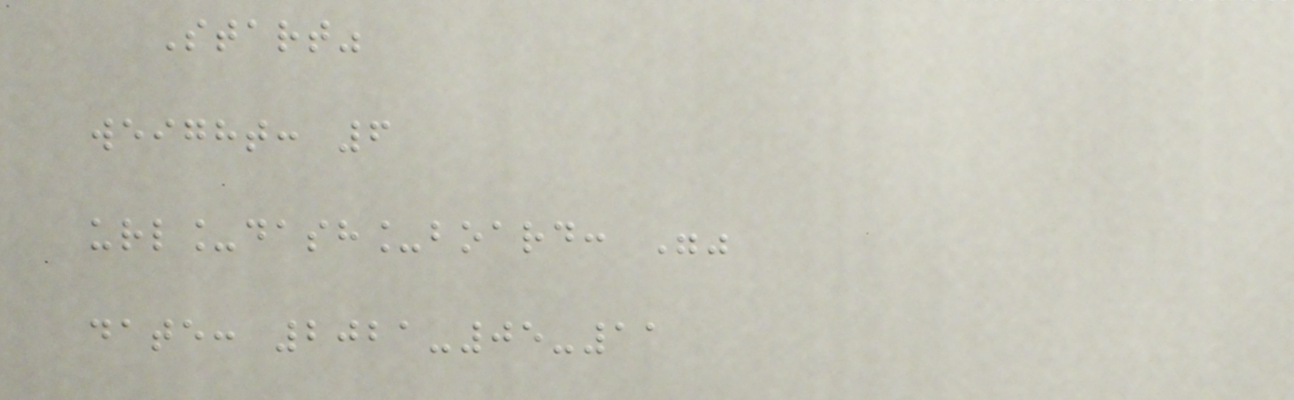Start"
weight: 6
url_dash_board: ""
date: 2021-05-11
